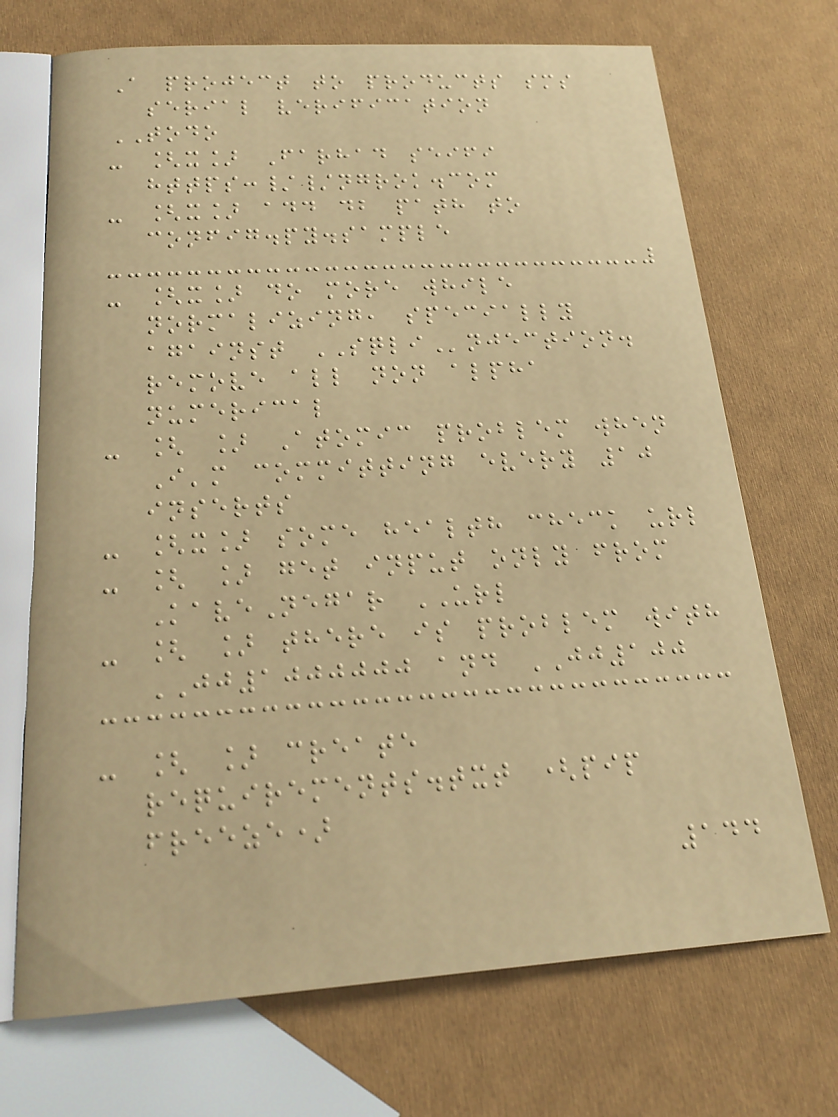A project to products sms
serial verification
TODO
- [x] Farhad seifi
https://ngrok.com
- [x] add db path to
config.py.sample
- [x] do more while
normalizing, specially
against SQLInjection.
remove all non alpha
numerical
- [ ] Atomic problem when
I'm committing every 10
inserts
- [x] some health check url
- [ ] get input only from
KaveNegar URL
- [ ] there is problem with
JJ1000000 and JJ100
- [ ] create
requirements.txt (pip
freeze)
144
